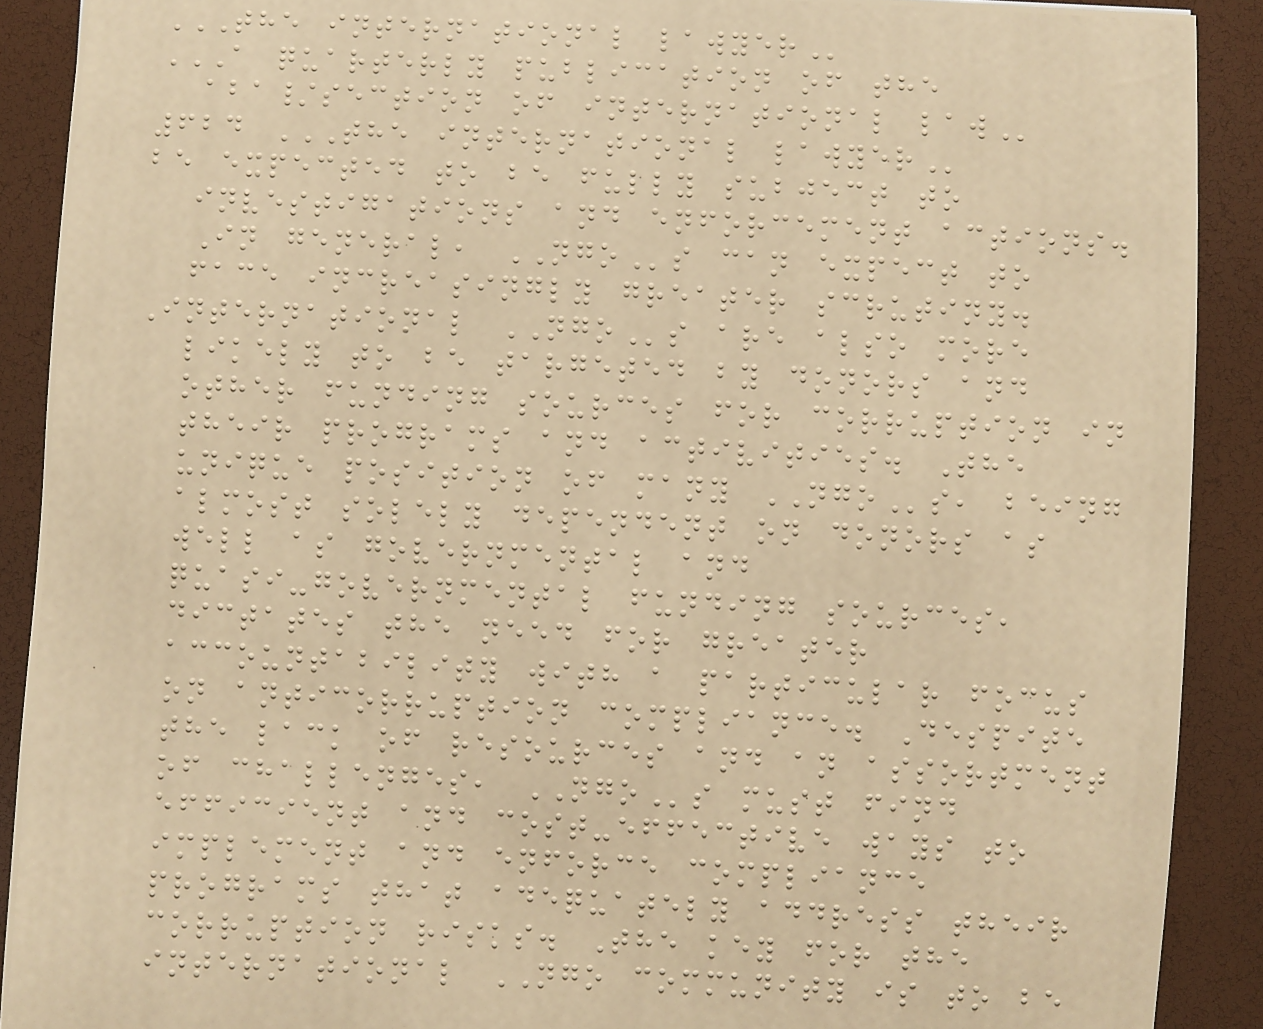THE INTERNATIONAL LAWYER
A QUARTERLY PUBLICATION OF THE
ABA/SECTION OF INTERNATIONAL LAW
624 THE INTERNATIONAL LAWYER
be expected to be fully subject to
investigations and enforcement actions.
In general, NGOs can expect to
face increasingly greater scrutiny.
International NGOs are also more
likely to be targeted by donors and
other funding sources for corruption in
their programs and activities. The
unique position of many NGOs, being
almost solely dependent on donors as
well as governmental and
quasi-governmental funding sources,
dictates the need for greater
accountability with a particular focus
on anticorruption compliance. Despite
the lack of resources and an assortment
of challenges, NGOs must find
efficient and cost-effective ways to
implement and enforce compliance
programs that adequately address their
corruption risks. The key for the
international NGO community is to be
